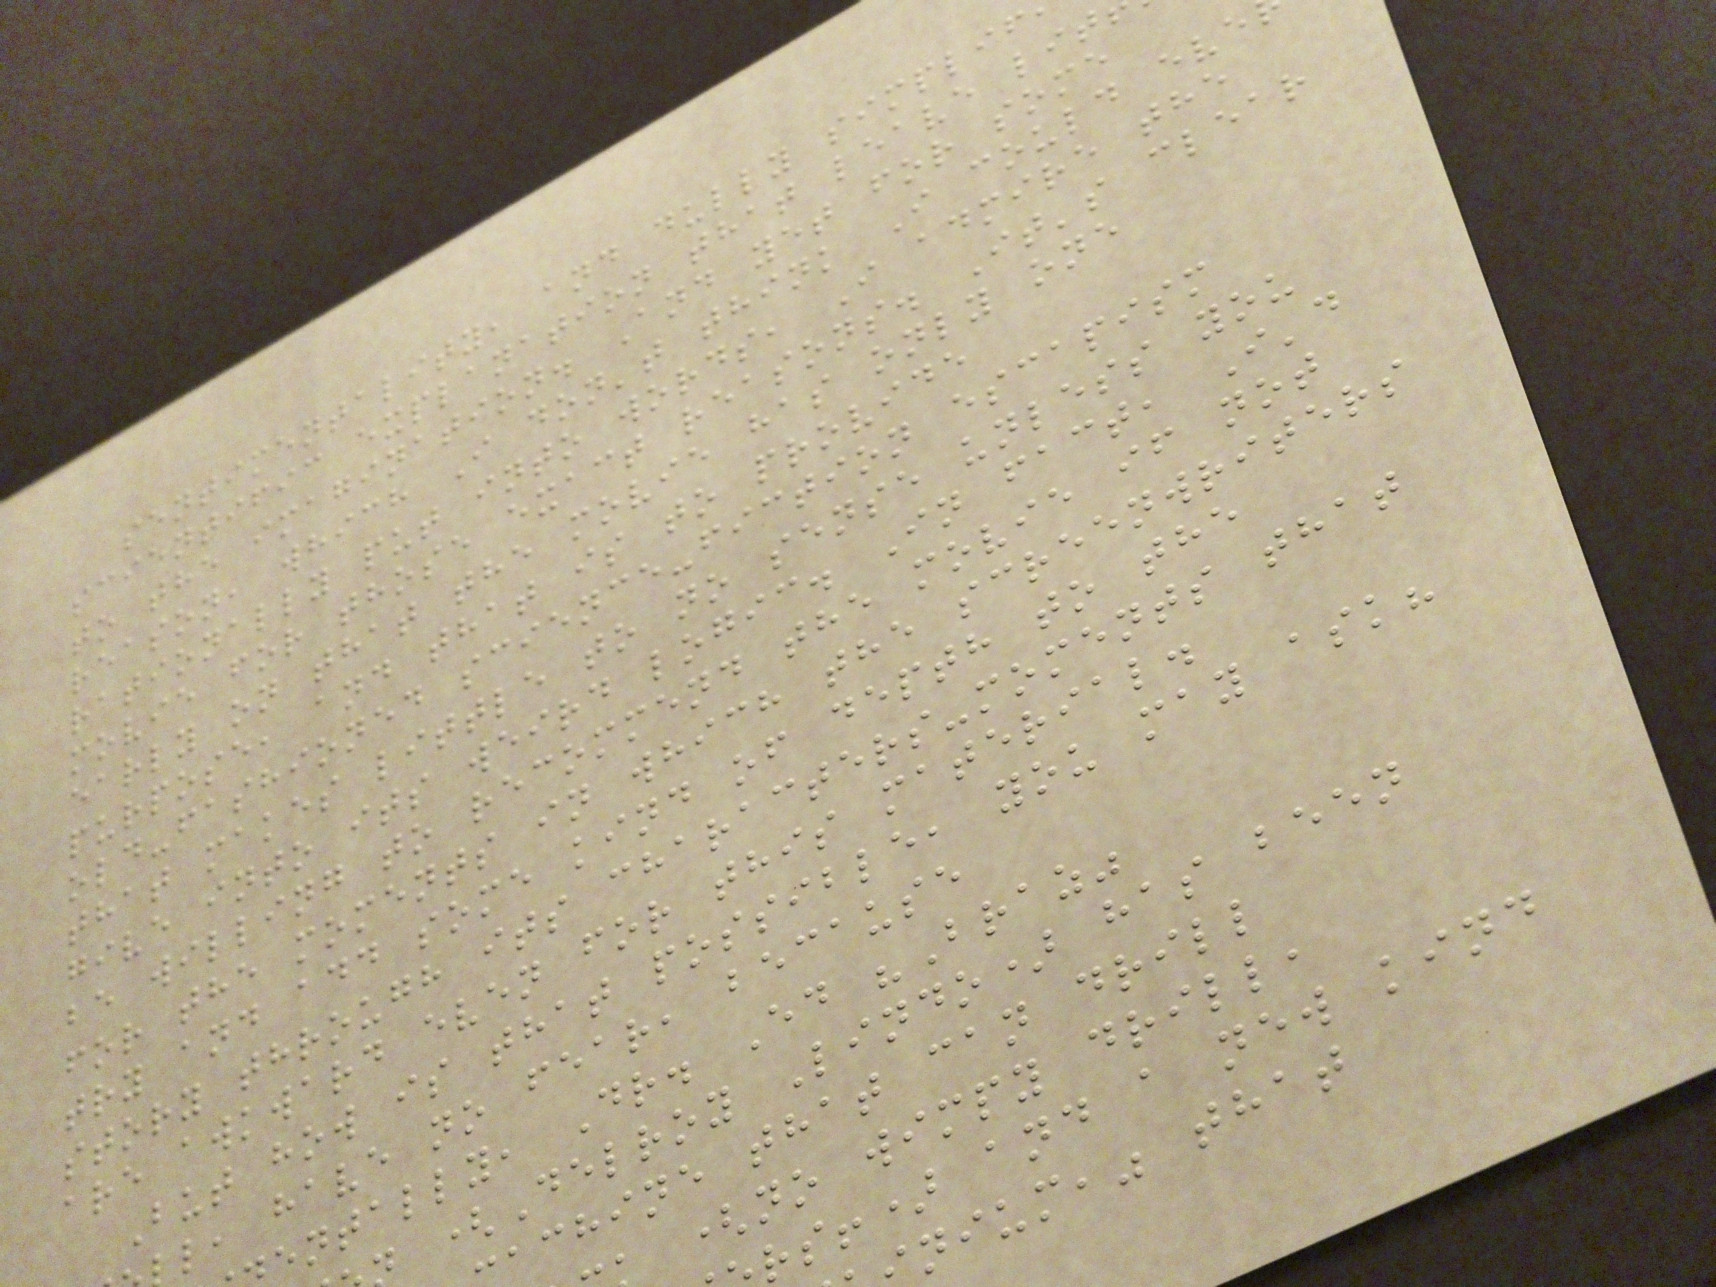sentimentality, and dully simplif
scientific explanation that leave lit
to the imagination. And yet for some
reason, which I don't think I could eve
rationally put into words, I admire the
movie for those exact reasons. It's clear
early on that the movie has only one
purpose, and that is to provide
old-fashioned science-fiction escapism
that makes little to no sense unless you
give into its weird logic. In fact, I'd
be willing to recommend the movie if not
for the moments in which the screenwriters
try and add some kind of depth to the
story through its characters-moments that
are awkward even for this material.
But how is that possible, you may ask?
l, have no fear, because
entally, Dr. Ed "Braz"
(Delroy Lindo) has been
achine that can drill
(no wimpy drill,
rs!) and a new kind
nium," that
